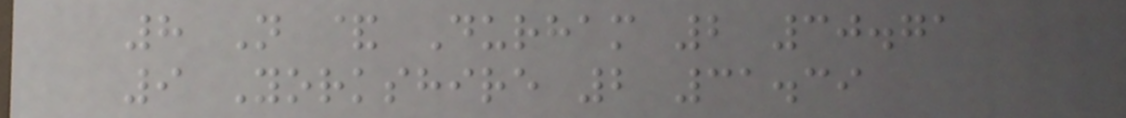8 N & Durham 2 30.71
9 Yorkshire 2 31.39
